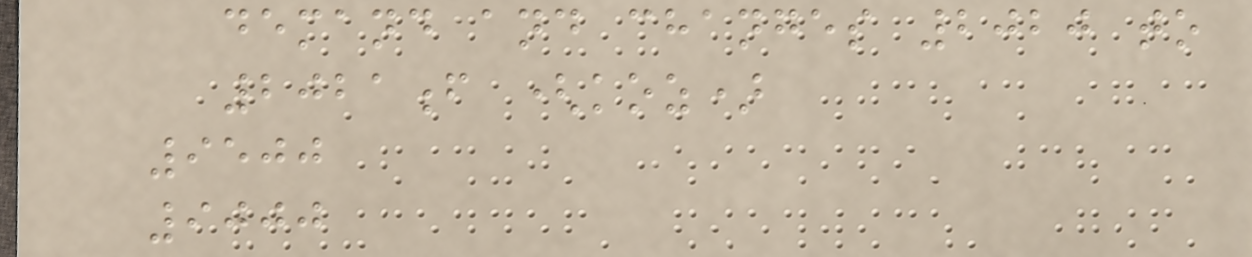demand and changes 2020 to
2021f (koz)
9500
9000
